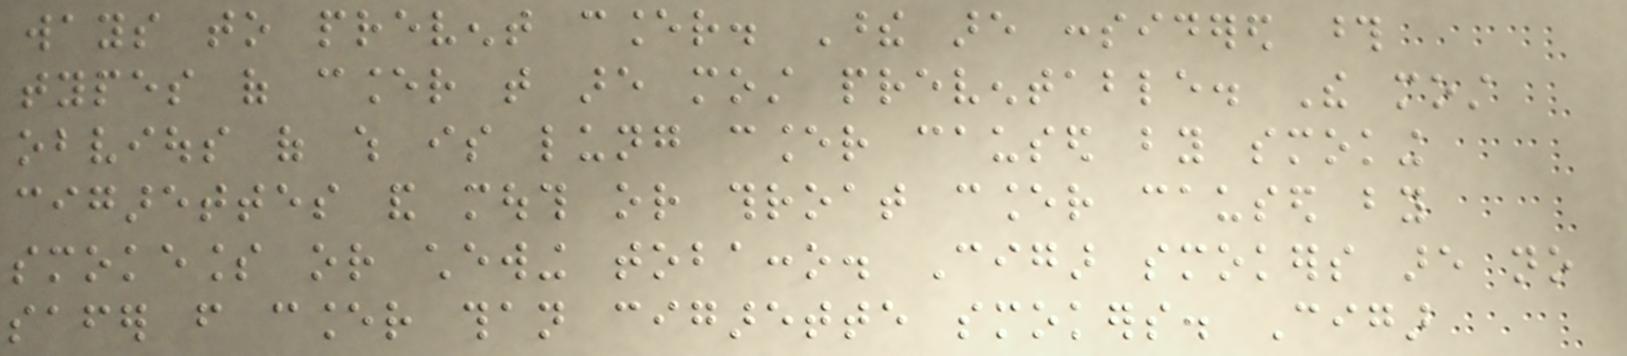ways to prevent cancer. These are considered those
types of cancer that are most preventable. The most
obvious of which is lung cancer caused by smoking
cigarettes and mouth or throat cancer caused by
smokeless or chewing tobacco. Cigar smokers are no
safer from cancer than cigarette smokers. Cigar
